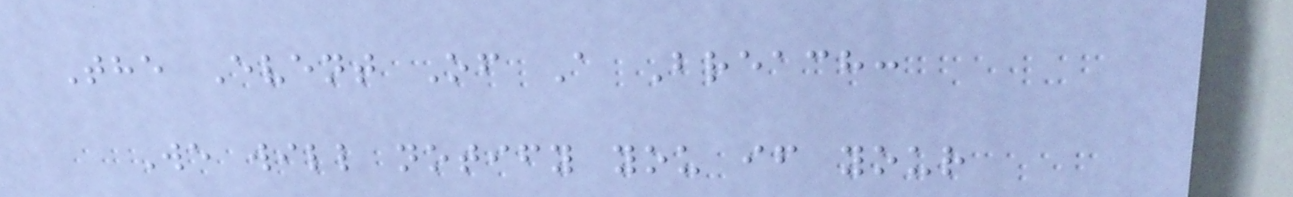The Event Of A Breach:
We will notify you if your
